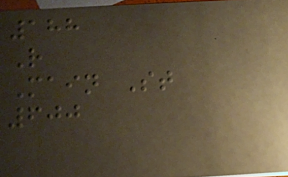188
R
Main St
600
